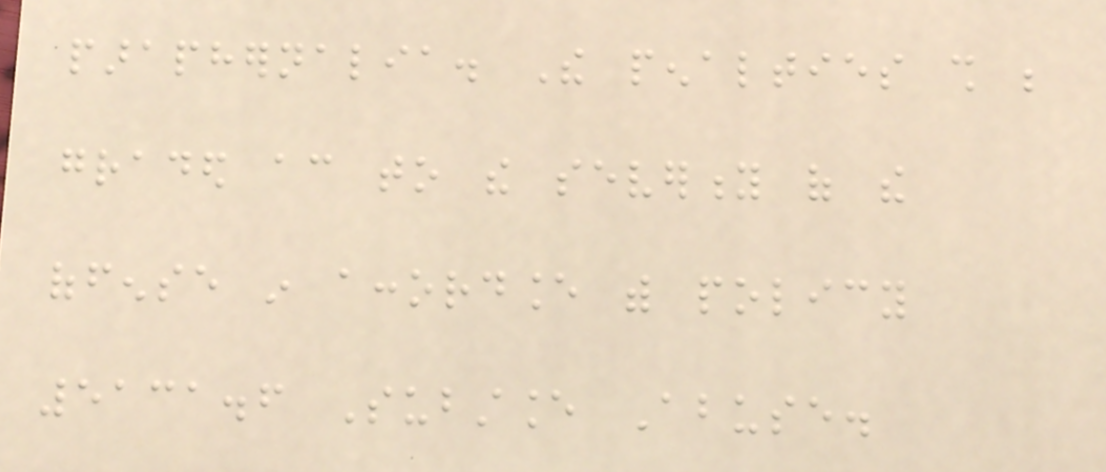paraphernalia. The penalties shall be
graded according to the severity of the
offense in accordance with policy
5131.6 Substance Abuse.
